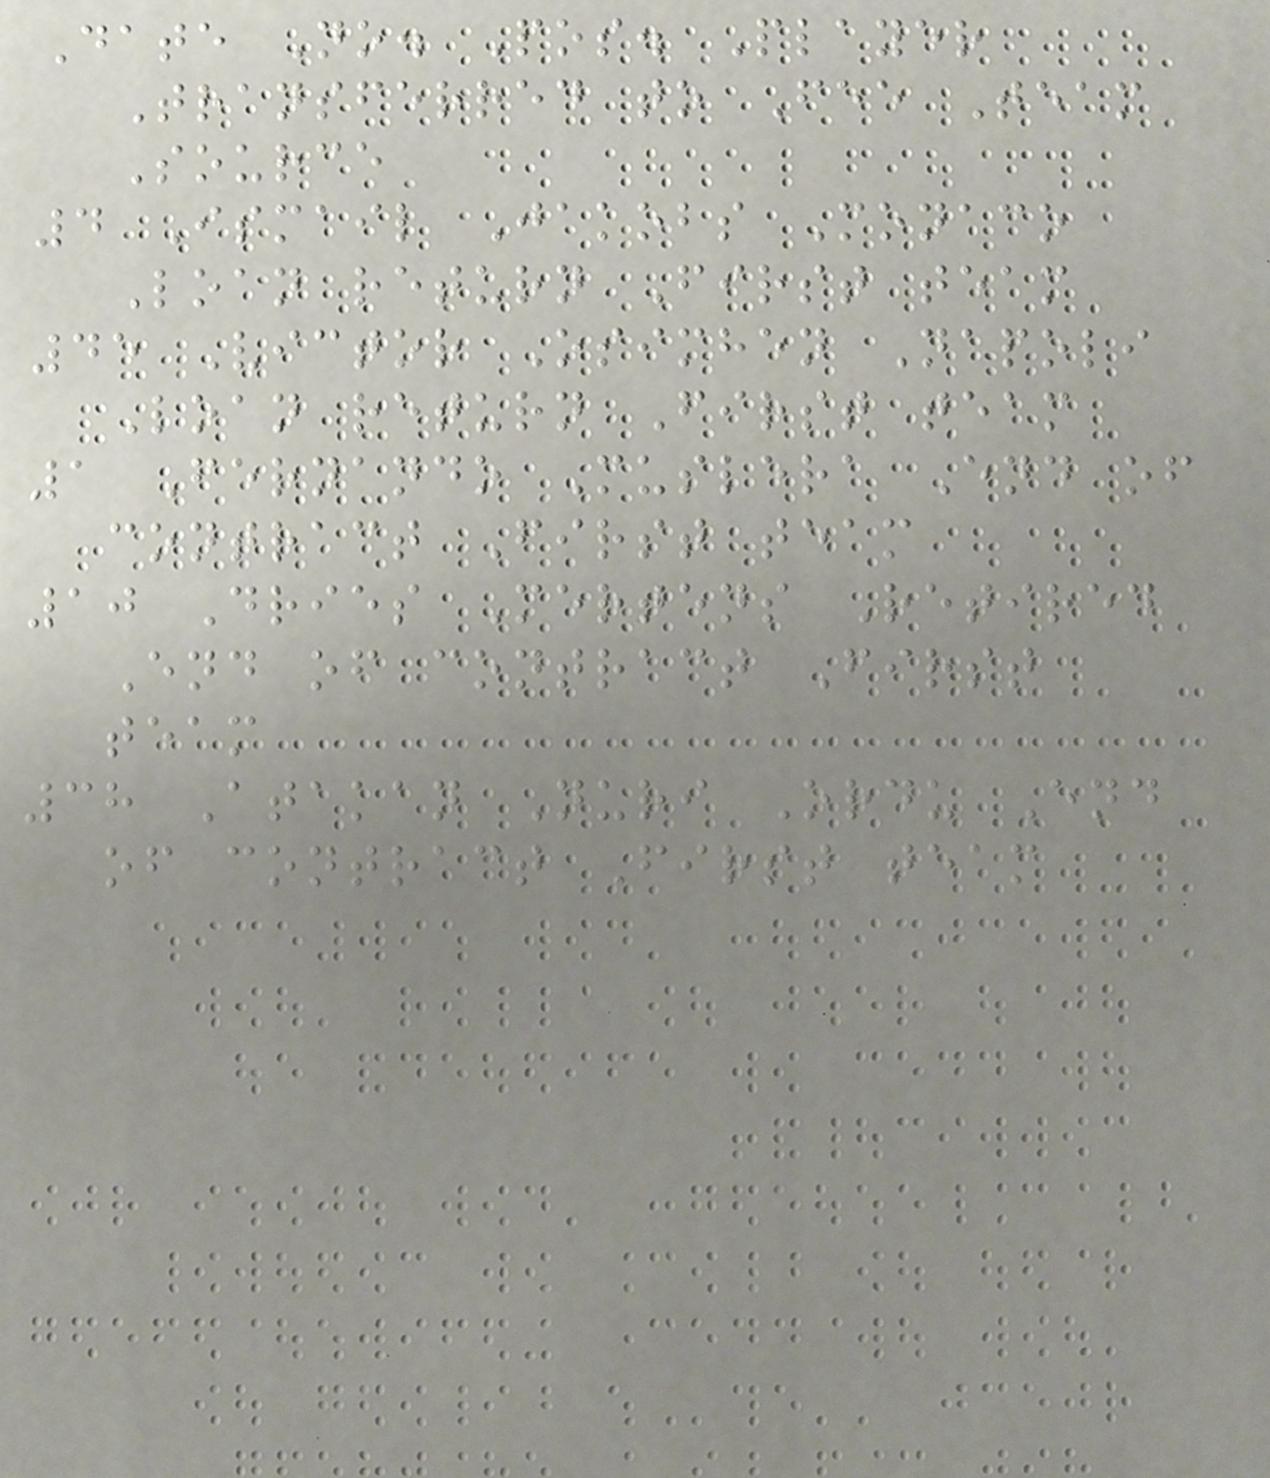Date No. Pos. Player
Transferred to Fee Team
Source
4 Ismail Jakobs Monaco
Loan return First team
45 Victor Osimhen Napoli
Loan return First team
1 Fernando Muslera End of
contract First team
10 Dries Mertens Retired
End of contract First
team
38 Atakan Nuri Ordu End
of contract First team
